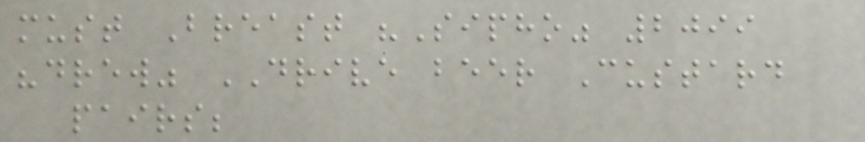must Breast "Sipho" 2099
"drew" DRIVE beer Custard
pairs;
